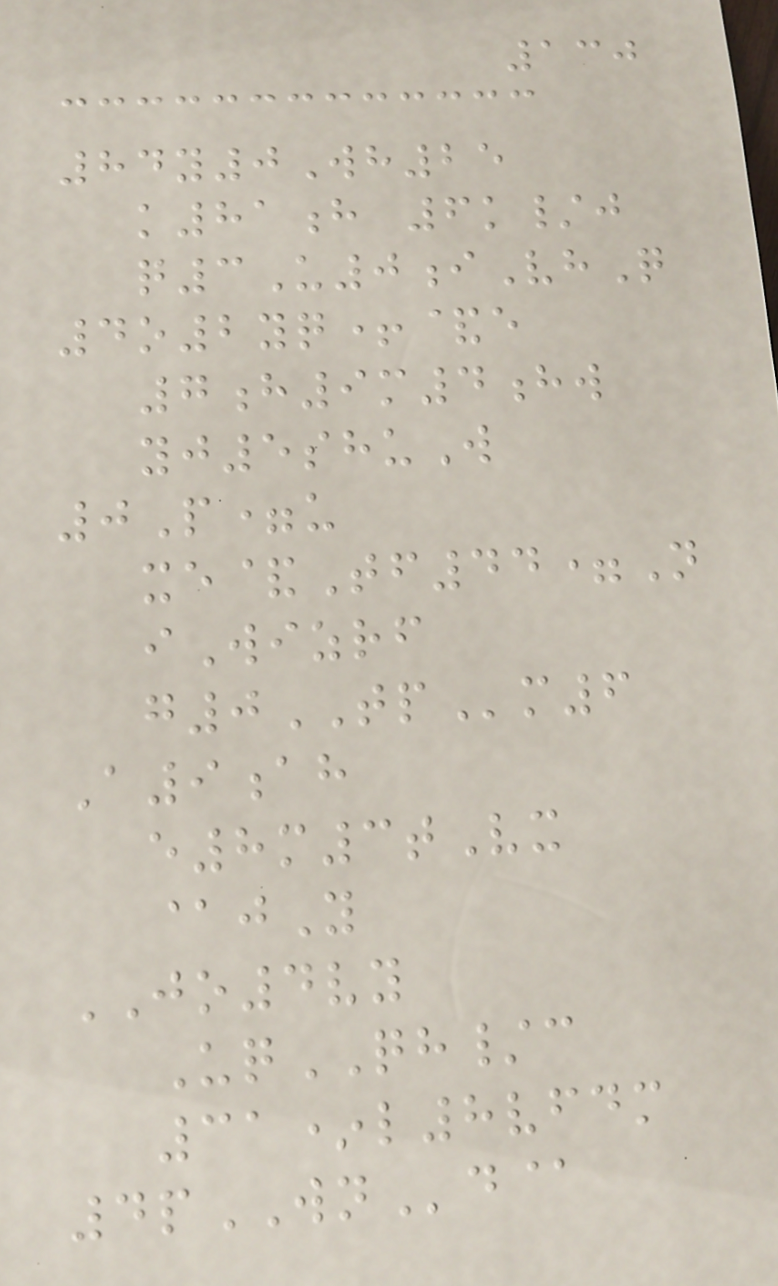130
84y0Wh25
k81h 6k/j
q3U0iVhQ
4o2yq+&e
7h9m4hw
yj5shuW
0P=u
xe&Tf44=N
iWizrf
g0TPm6
A9ah
e8m3tVx
@jY
JO4vy
UqQH/c
31*l8vfdm
4pWNd@
